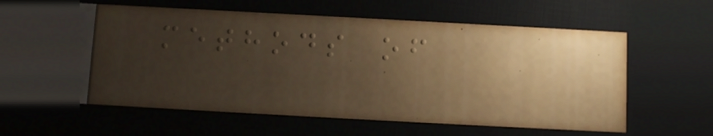methods of
